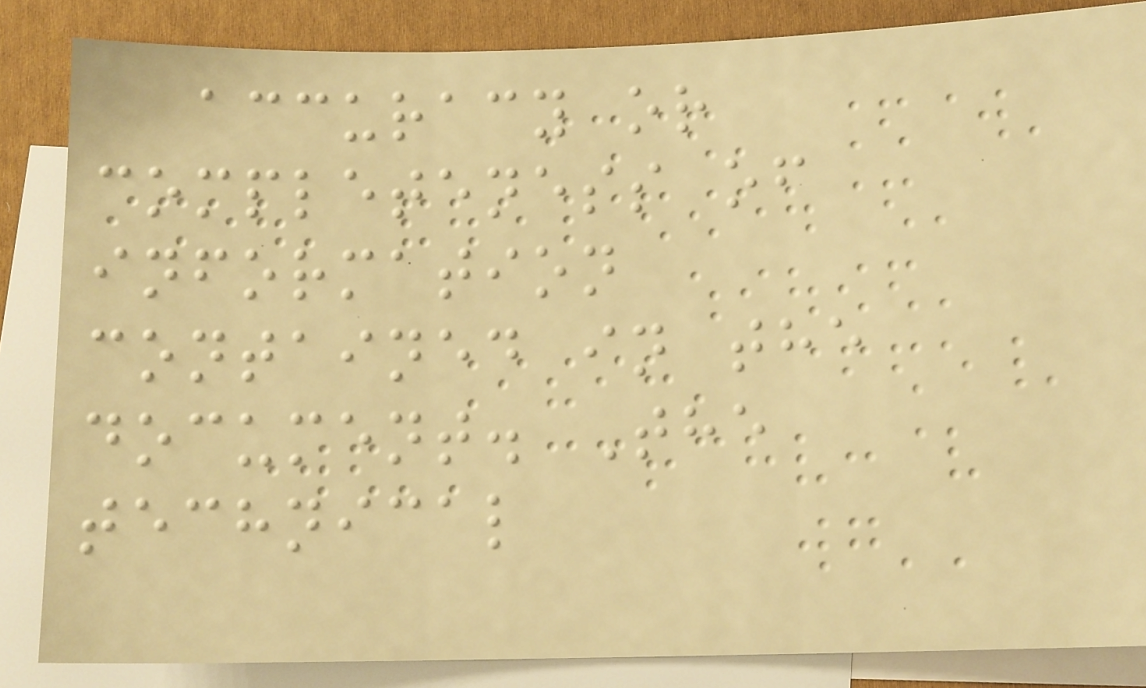accuracy or
completeness of
information
contained in the
document. The
technical
